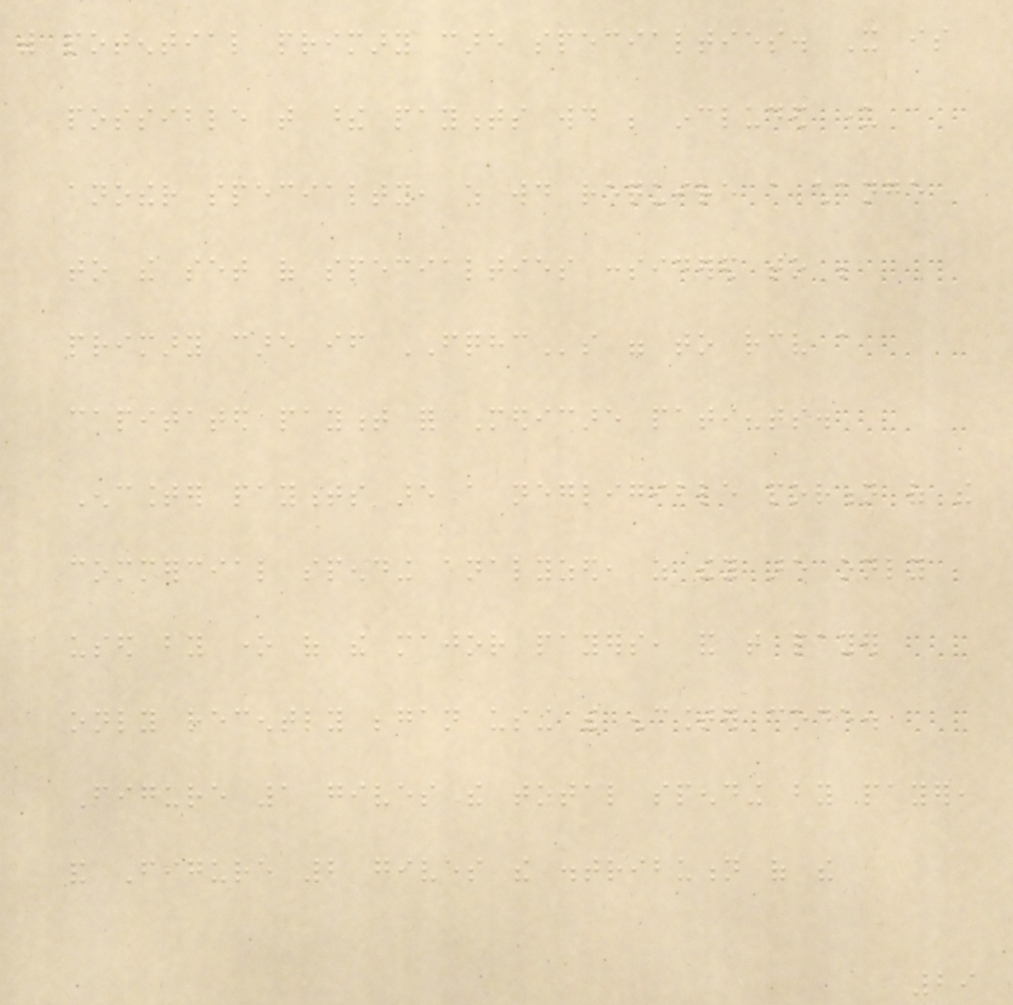with potential primary care specialties. It is
possible that these payments would be included under
another specialty, which would require a change
to the set of specialties considered to be
primary care if FQHCs were to receive a
capitated payment for Medicare patients.
Encounter payments are a negligible portion of the
commercial spending analyzed, as they are only
used by one of the major payers, and that payer
only recently began using the encounter code.
Figure 1 gives the total spending by payer,
and Figure 2 gives the distribution of the
29
